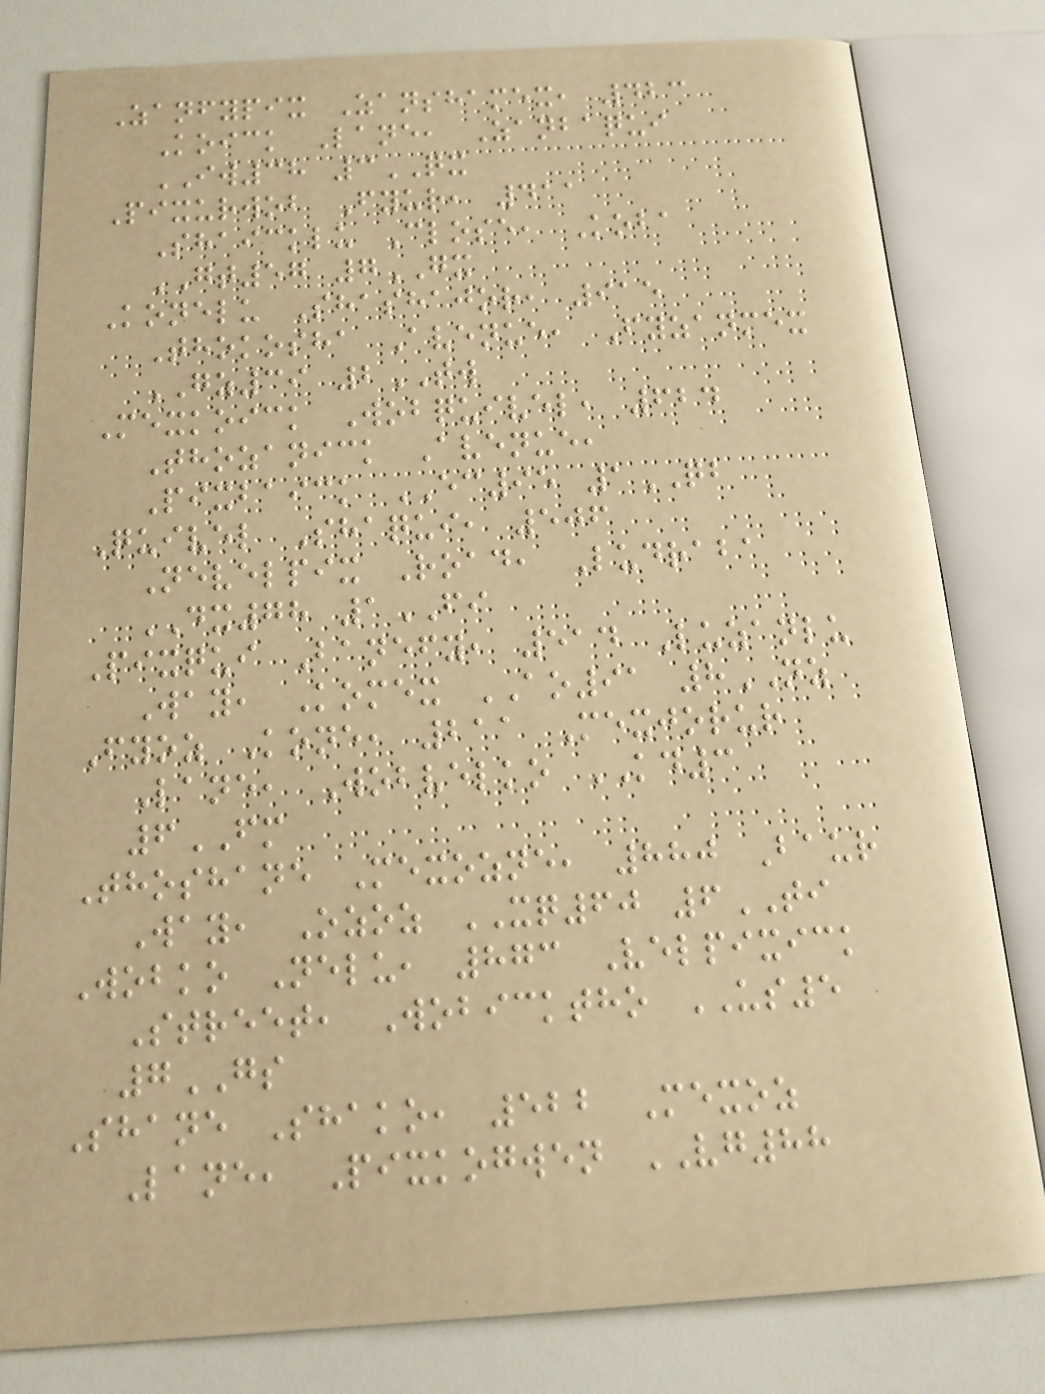Zanfypix Zanshamex, 423
Koick Lane, Zanbaqui
IW38 3QX
Pixurwob Fyur, 411
Shaicklu Close, Koba
GT57 7GX
Konelu Shashajor, 915
Thokosha Avenue, Fyzanmex
GZ39 2TW
Mexkoick Wobquivel, 624
Thozanick Avenue,
Pixbaick EC95 1QB
Quivel Shaqui, 506
Nevelpix Road, Ludraba
DX78 1FI
Pixqui Banefy, 514 Luzanlu
Way, Komex AO91 8NZ
Fyoz Kone, 211 Mexjorur
Lane, Wobvelko KD3
6FM
Thoshane Mexozne, 880 Baur
Way, Ozoz XQ60 6TI
Wobko Nelu, 873 Velpixick
Street, Wobicktho US5
7GS
Shane Shako, 522 Mexoz
Lane, Pixkogwen VG88
